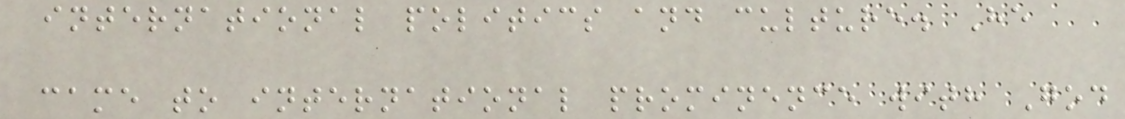international politics and culture. He
came to international prominence with God
